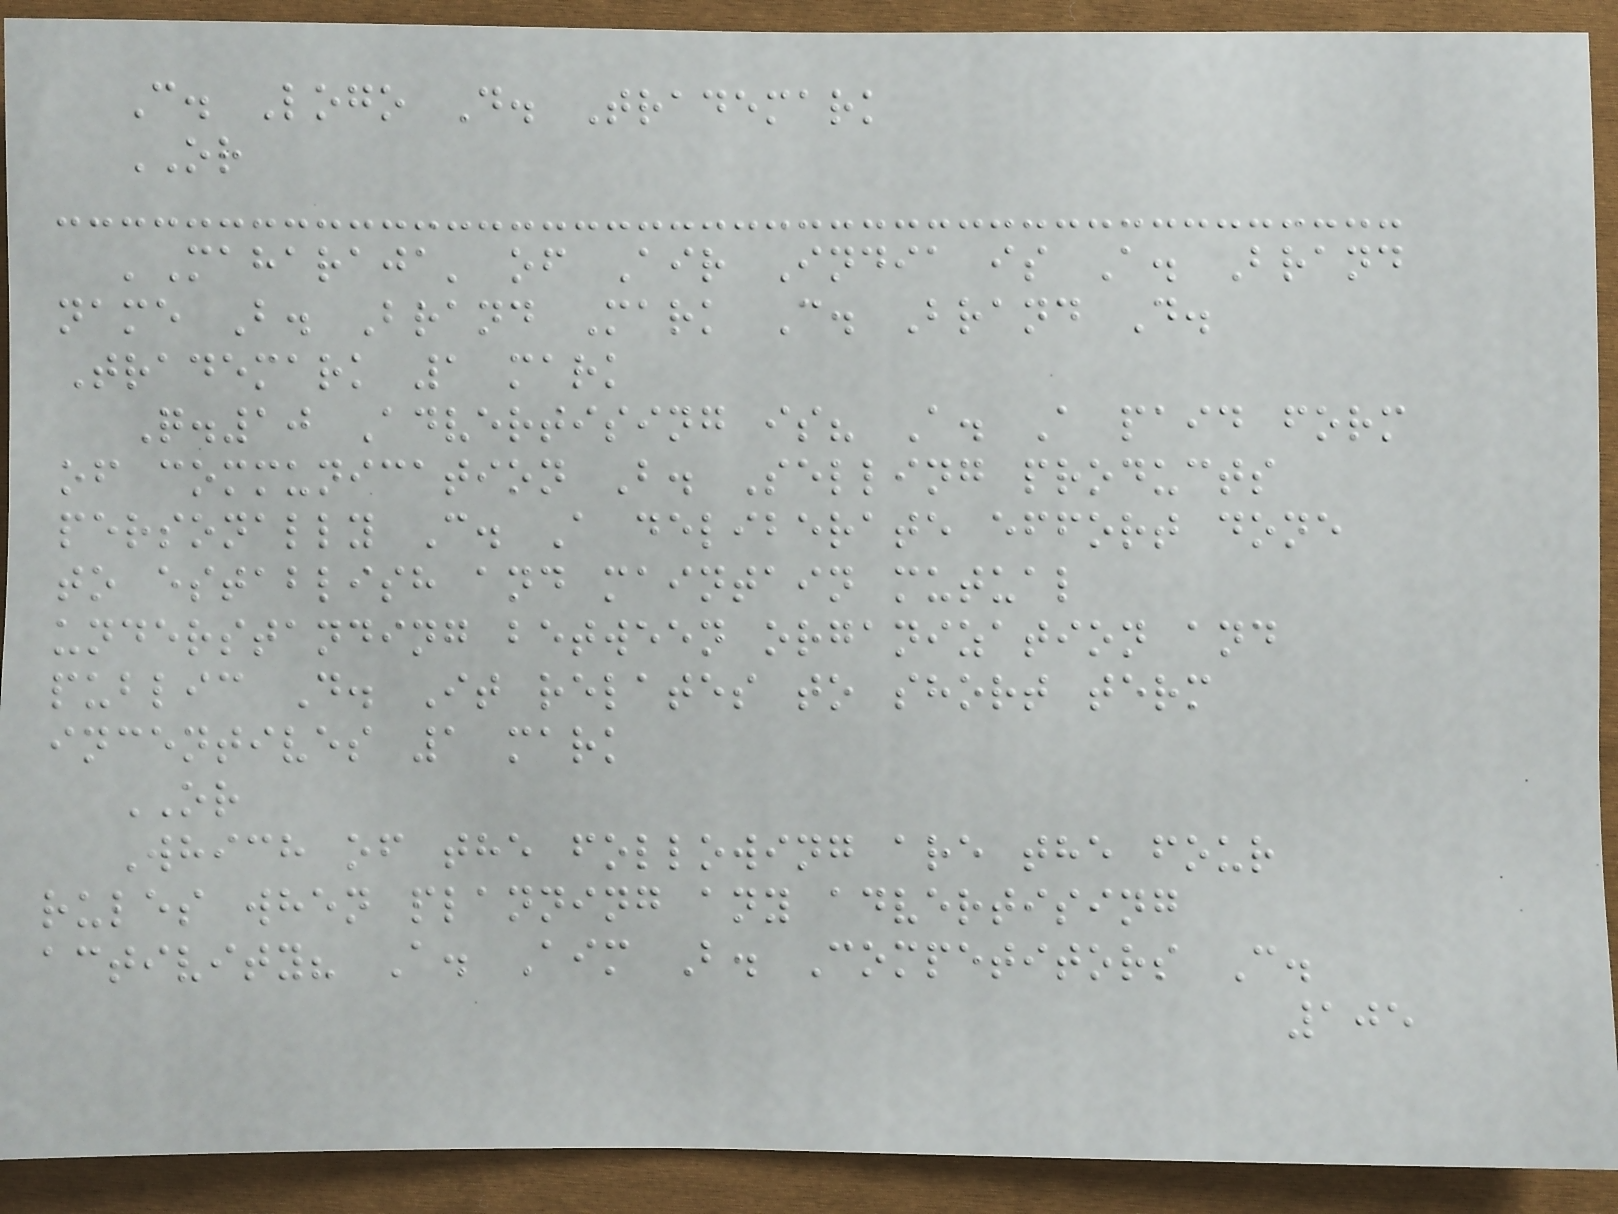C. Logo D. Trademark
OR
'Maharaja' of Air India is A. Brand
name B. Brand Mark C. Brand D.
Trademark 1 mark
Q.10 Advertising is? A. A paid form
of communication B. Selling products
personally C. A deliberate effort done
to establish and maintain mutual
understanding between organization and
public D. It relates to short term
incentives 1 mark
OR
Which of the following are the four
rules when planning any advertising
activity? A. Aim B. Competitors C.
105
